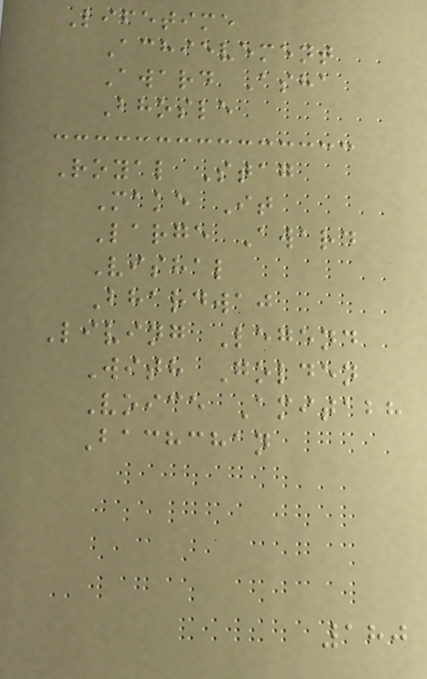Lifetime
Achievement
Award Asha
Bhosle
Royal Stag
Make It
Large Award
Vishal
Bhardwaj
Living Legend
With Golden
Voice Amitabh
Bachchan
180
